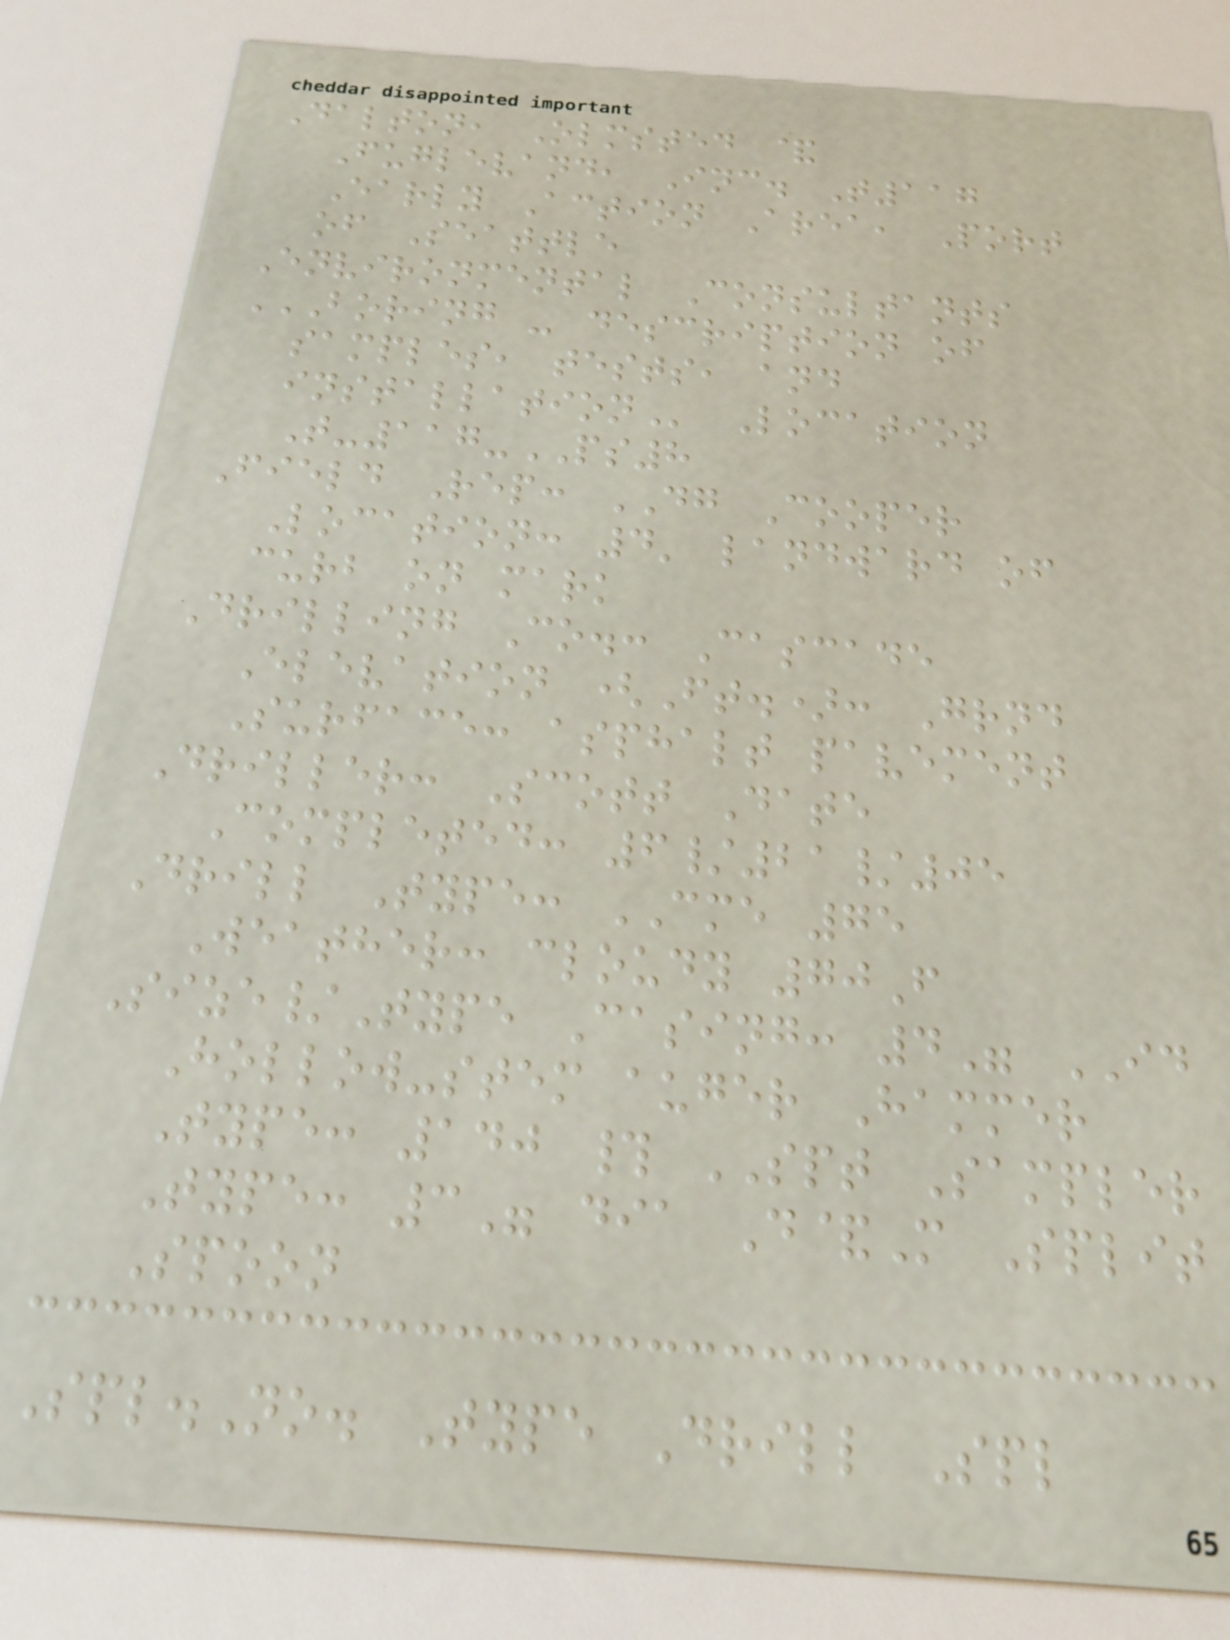Dalton, Olmsted &
Fuglevand, Inc. T117
Early Action Area, Port
of Seattle
Environmental Consultants
BORING - DESCRIPTION OF
samples, tests, and
Location
T-117-PS8
Field Rep: DG Cooper
Location: 4' landward of
curb on mark
Drilling Co.: Cascade
Elevation (Ft.): Grnd
Surface: asphalt pavement
Driller: Scott Date
Completed: 6/21/05
Drill Type: CME 75
Weather: cloudy 70F
Size/Type Casing: 4" ID
Hollow-stem auger Hammer
Type: 140 # SPT Sampler
Type: 3" dia D&M Split
Spoon
Spl.No. Type Drill Spl
